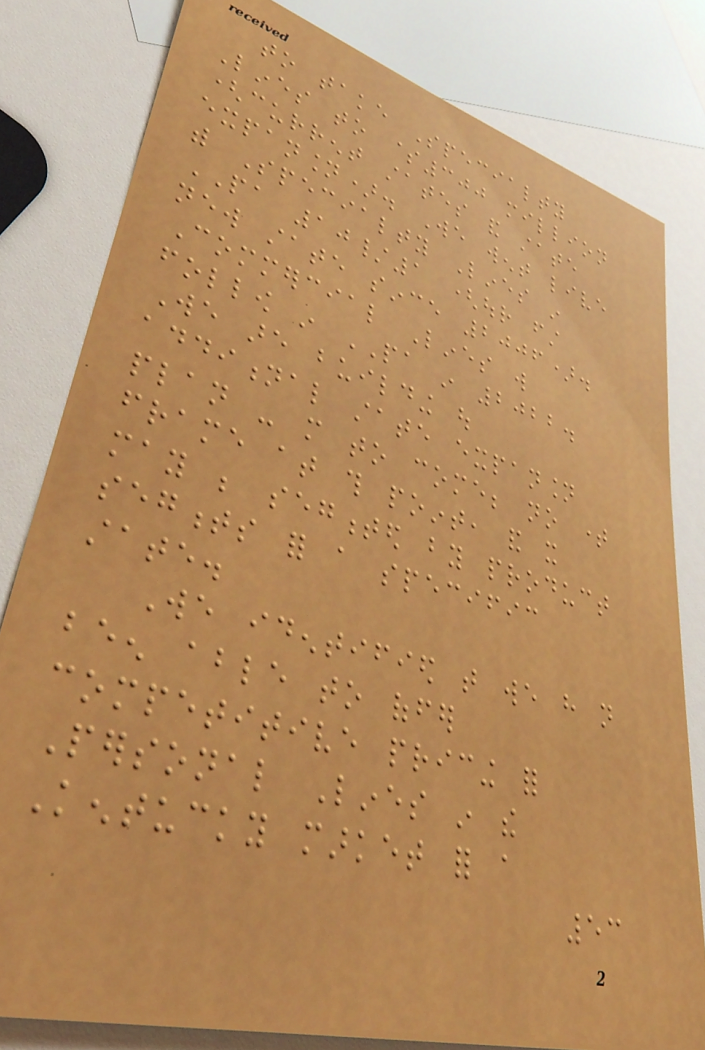to take Specialty
Lines to $300 million
(current states and state
expansion). We went live
with Specialty Lines in
PA 10/1 (our first
new state since 2006).
Commercial Lines will
follow in PA in 2022.
We are building out
additional state expansion
plan - more to come; no time
frame at this point, and it
may be segmented by product
segments for a specific
state.
We identified that we have not
been able to offer
competitive pricing for
Personal Lines in the
Kentucky market for a
53
